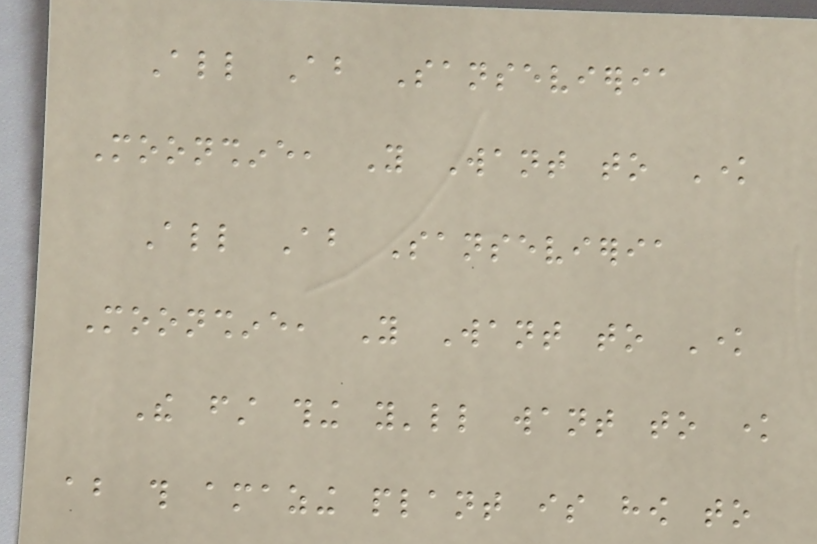All About Sansevieria
Moonshine, You Want to Know
All About Sansevieria
Moonshine, You Want to Know
The first thing you'll want to know
about this amazing plant is how to
